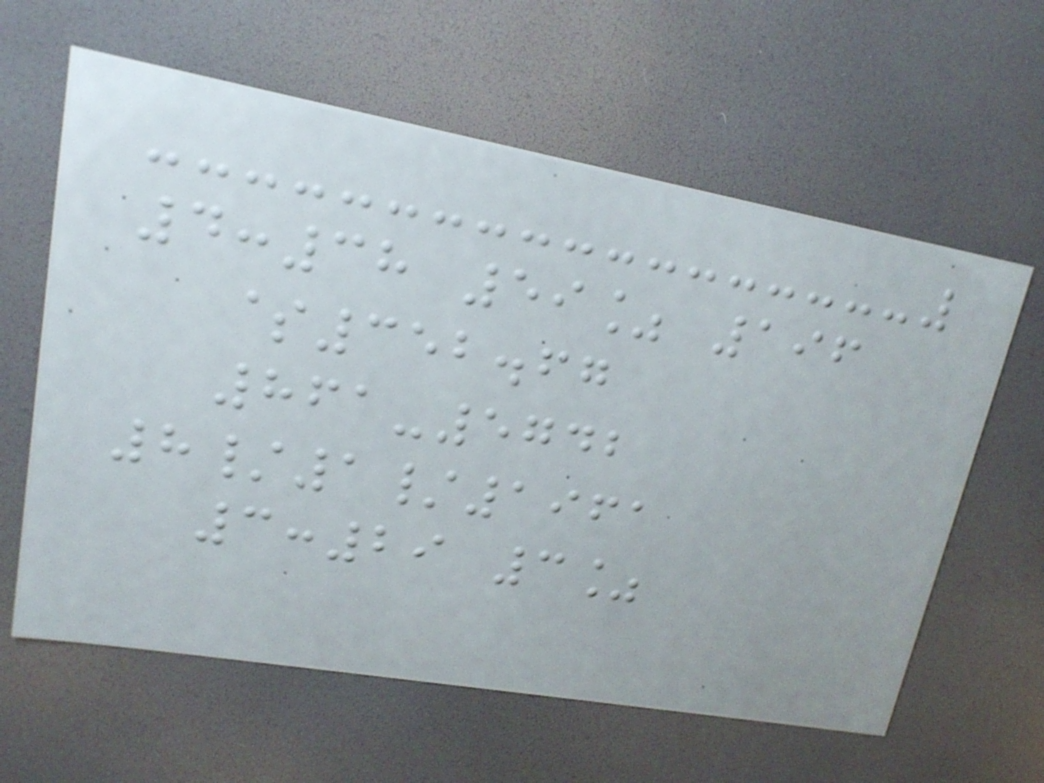4:38 59% 196
$352.67
861-5742
8/1/1961
3:29 3%
